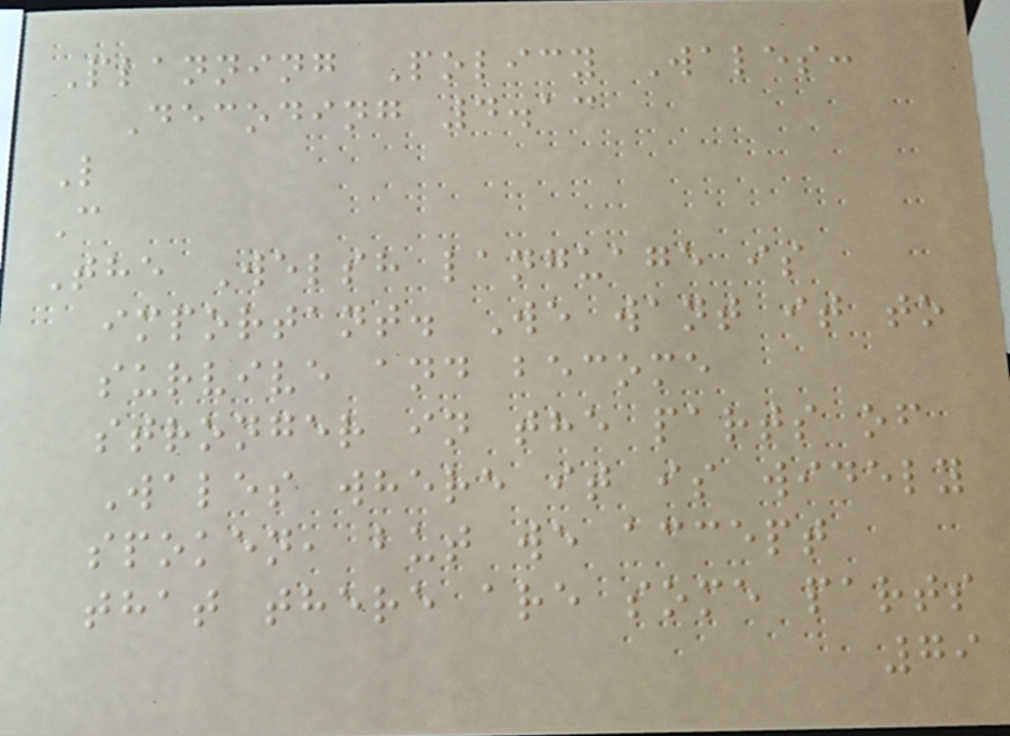Planning Policy Wales:
Decoding 4.13
L
C
The Welsh language is
important. We want it to
survive and become
stronger in the parts of
Wales where it is widely
spoken, but we accept
that there are some parts
79
